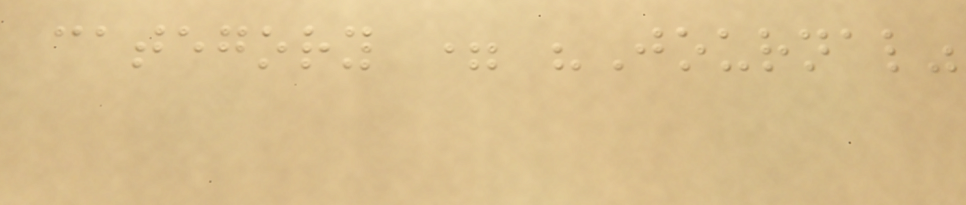category = "Journal"
